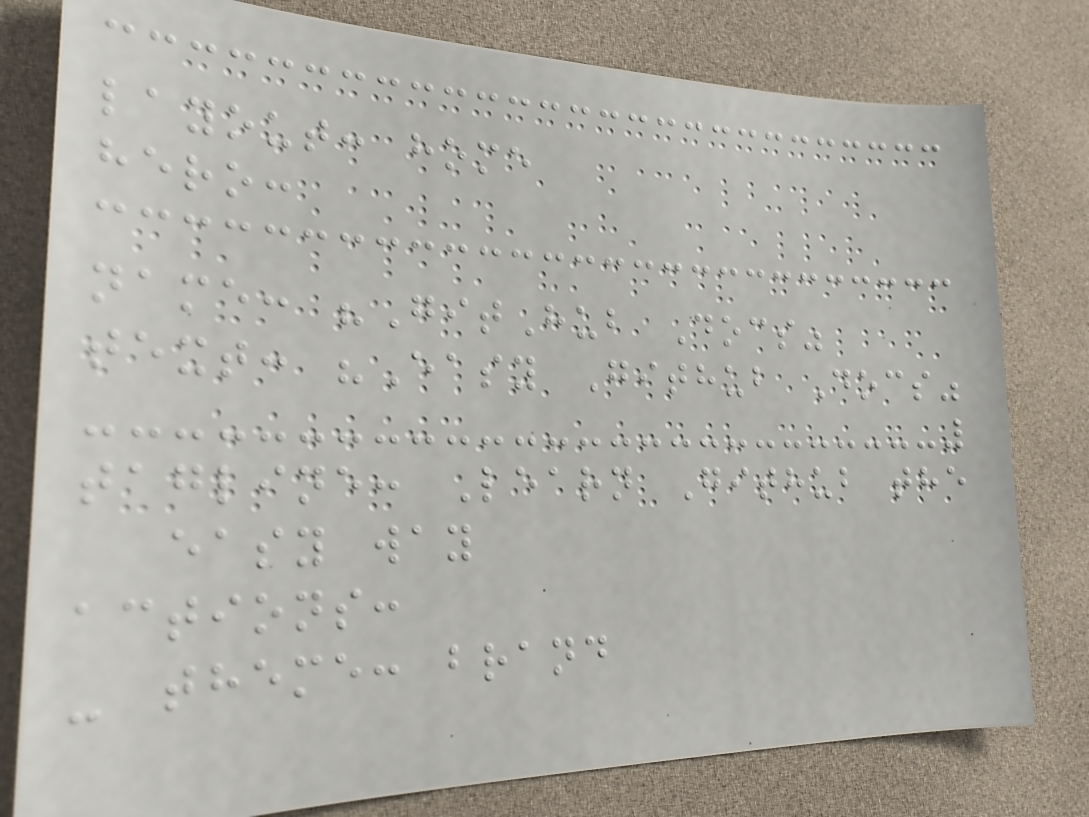layout: home
hero:
name: "GitHub Docs"
text: "Easy Github Docs"
tagline: Learn Github the
easy way
actions:
- theme: brand
